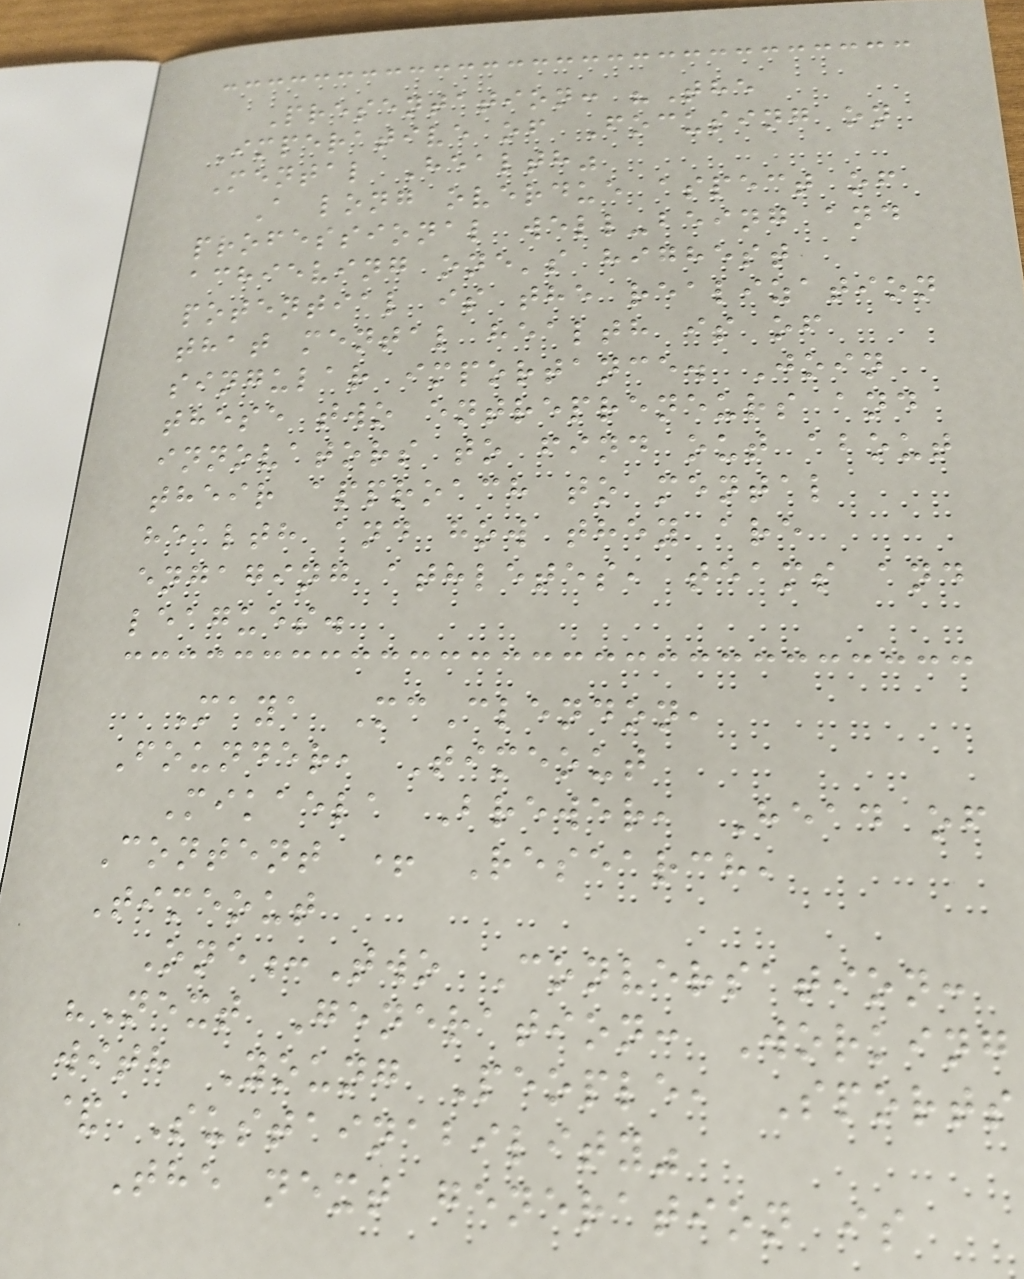Presentation: "The
Imperative of Focusing on
Mental Health"
A long overdue aspect of
professional well-being and
achieving one's highest
potential is the realization
that mental health is of
singular importance. Join
these two entrepreneurs and
innovators to find out about
their approach to mental
health and how they are
engaging athletes, teams and
leagues.
Maya McClendon,
Founder, Timeout
Mikaela Brewer, Head of
Content + Research,
Timeout
One:Two Conversation:
"Next Generation: Working
with Young People, Sports
& Sustainability"
The next generation is
